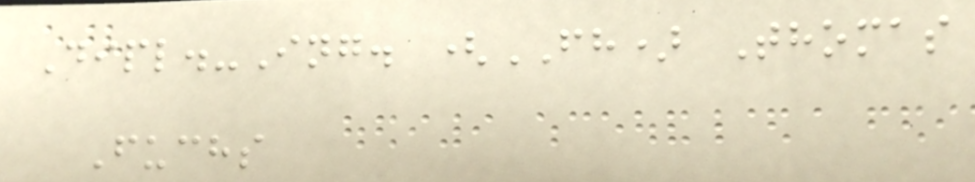Dipl.-Ing. (FH) Thomas
Fuchs
